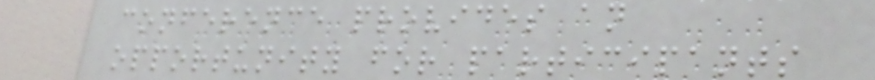conference provides an
opportunity for participants
